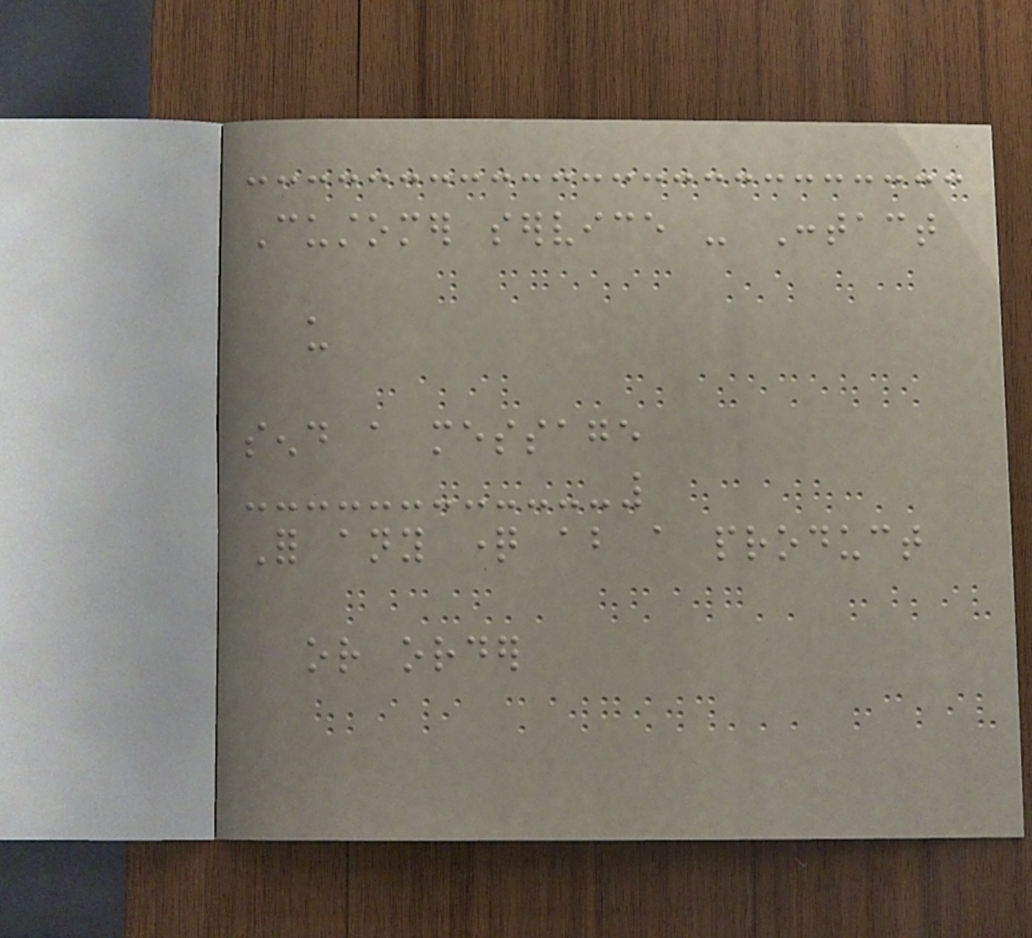Customer service - Contact
us
send a message
For any question about a product
or order
